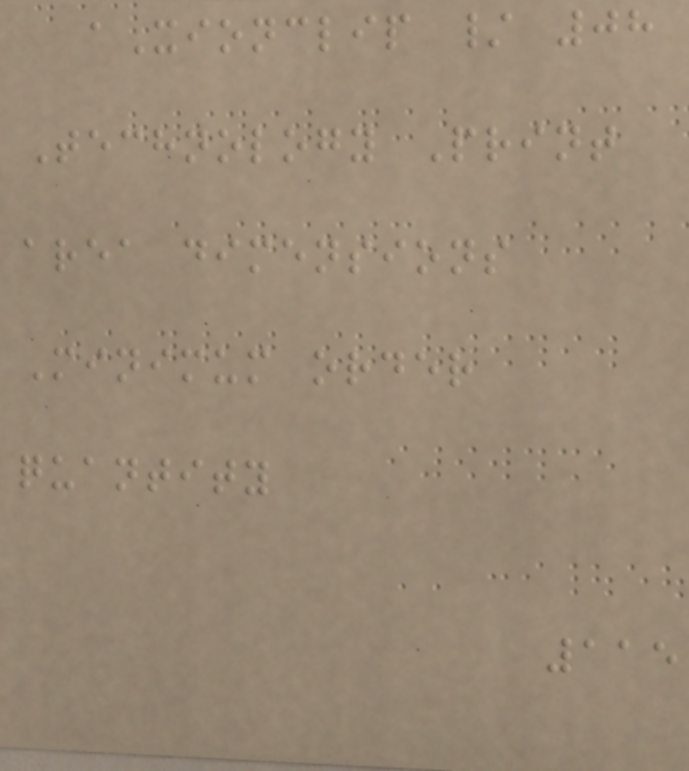aXionclip / 08
Technology Print
area dimensions
Minimum order
quantity
115
